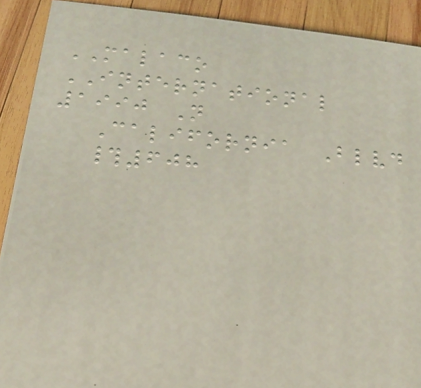MALACO
INTERNATIONAL
1990 N
California Blvd
#608
